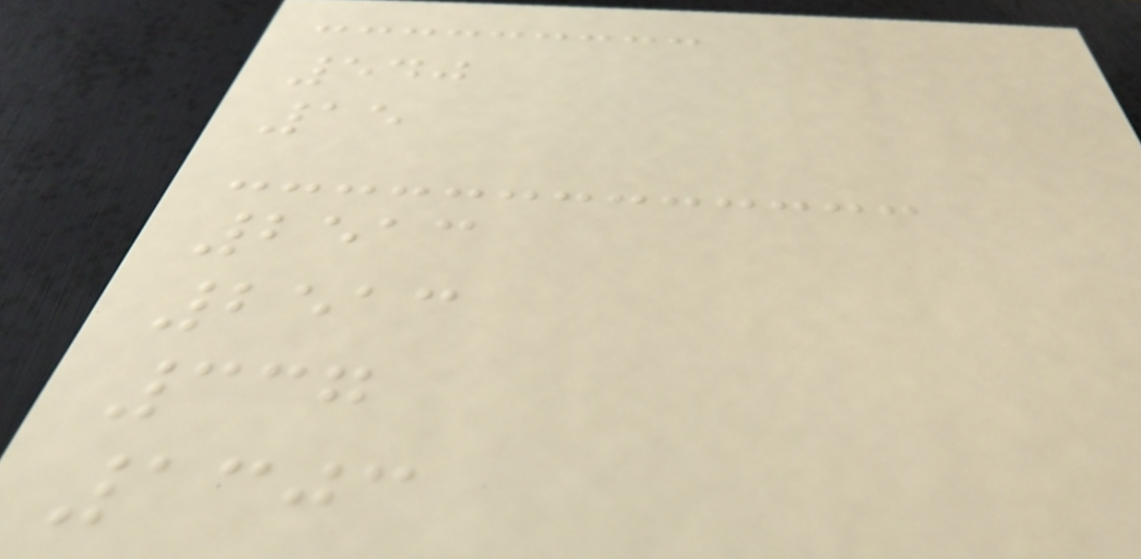540
15
2513
2513
337
1303
